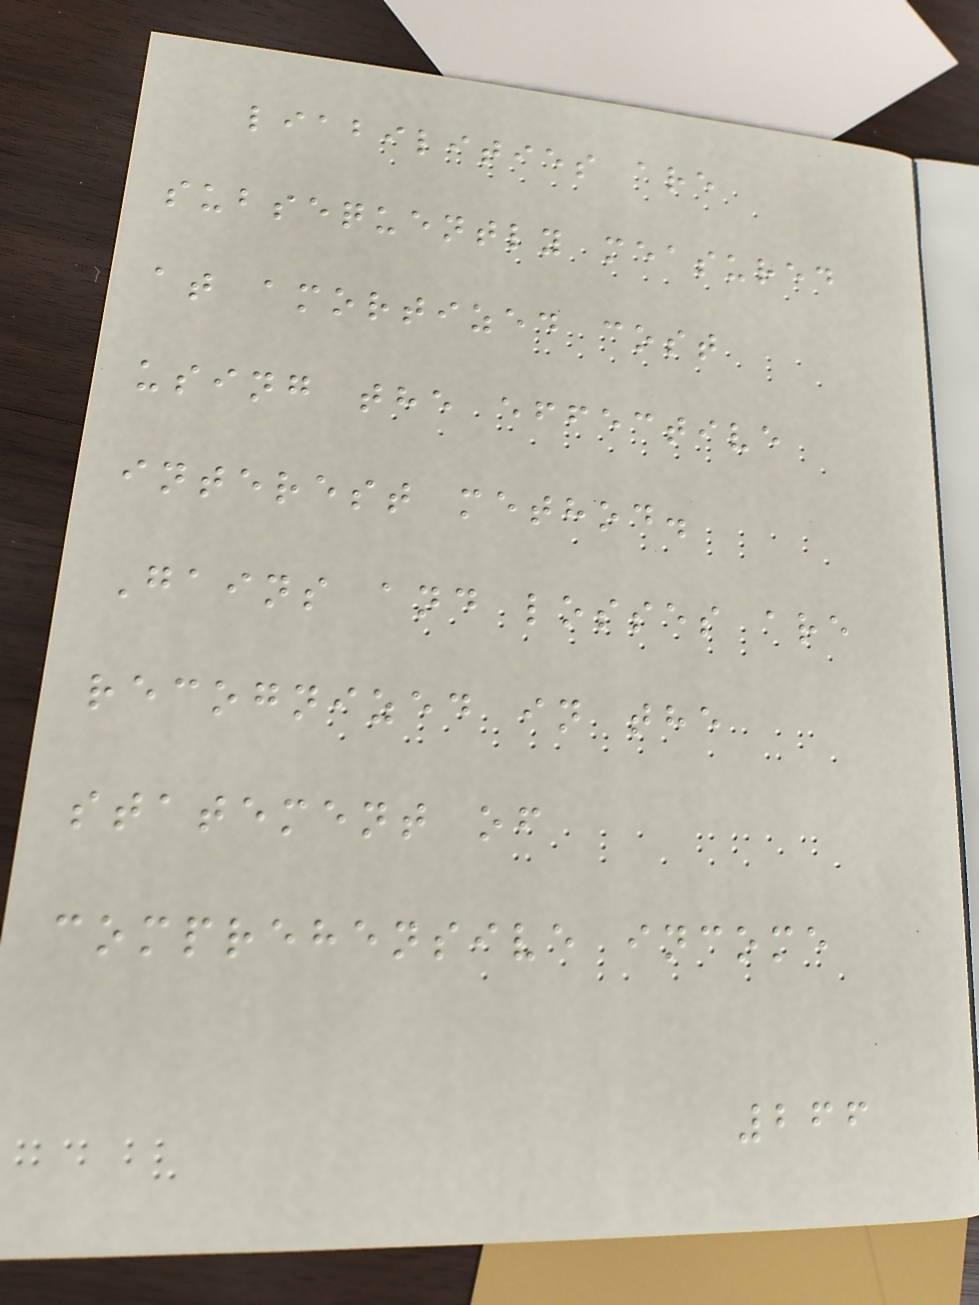liabilities are
subsequently measured
at amortized cost
using the effective
interest method.
Gains and losses are
recognized in the
statement of
comprehensive income
266
